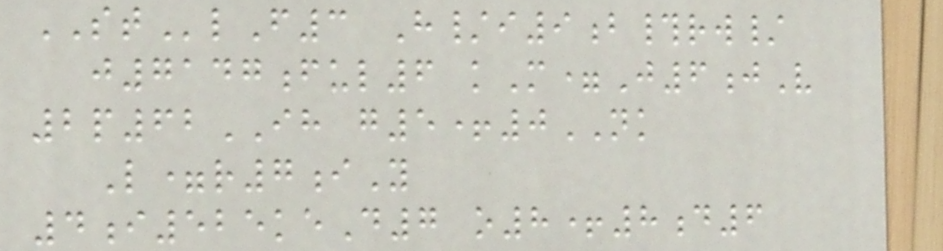STlF3 H/i9b#rw/
j7147ful6 kM=J6jV
2p62IH g5+0NK
L=r7iY
4i525keD7 o8+8d6
